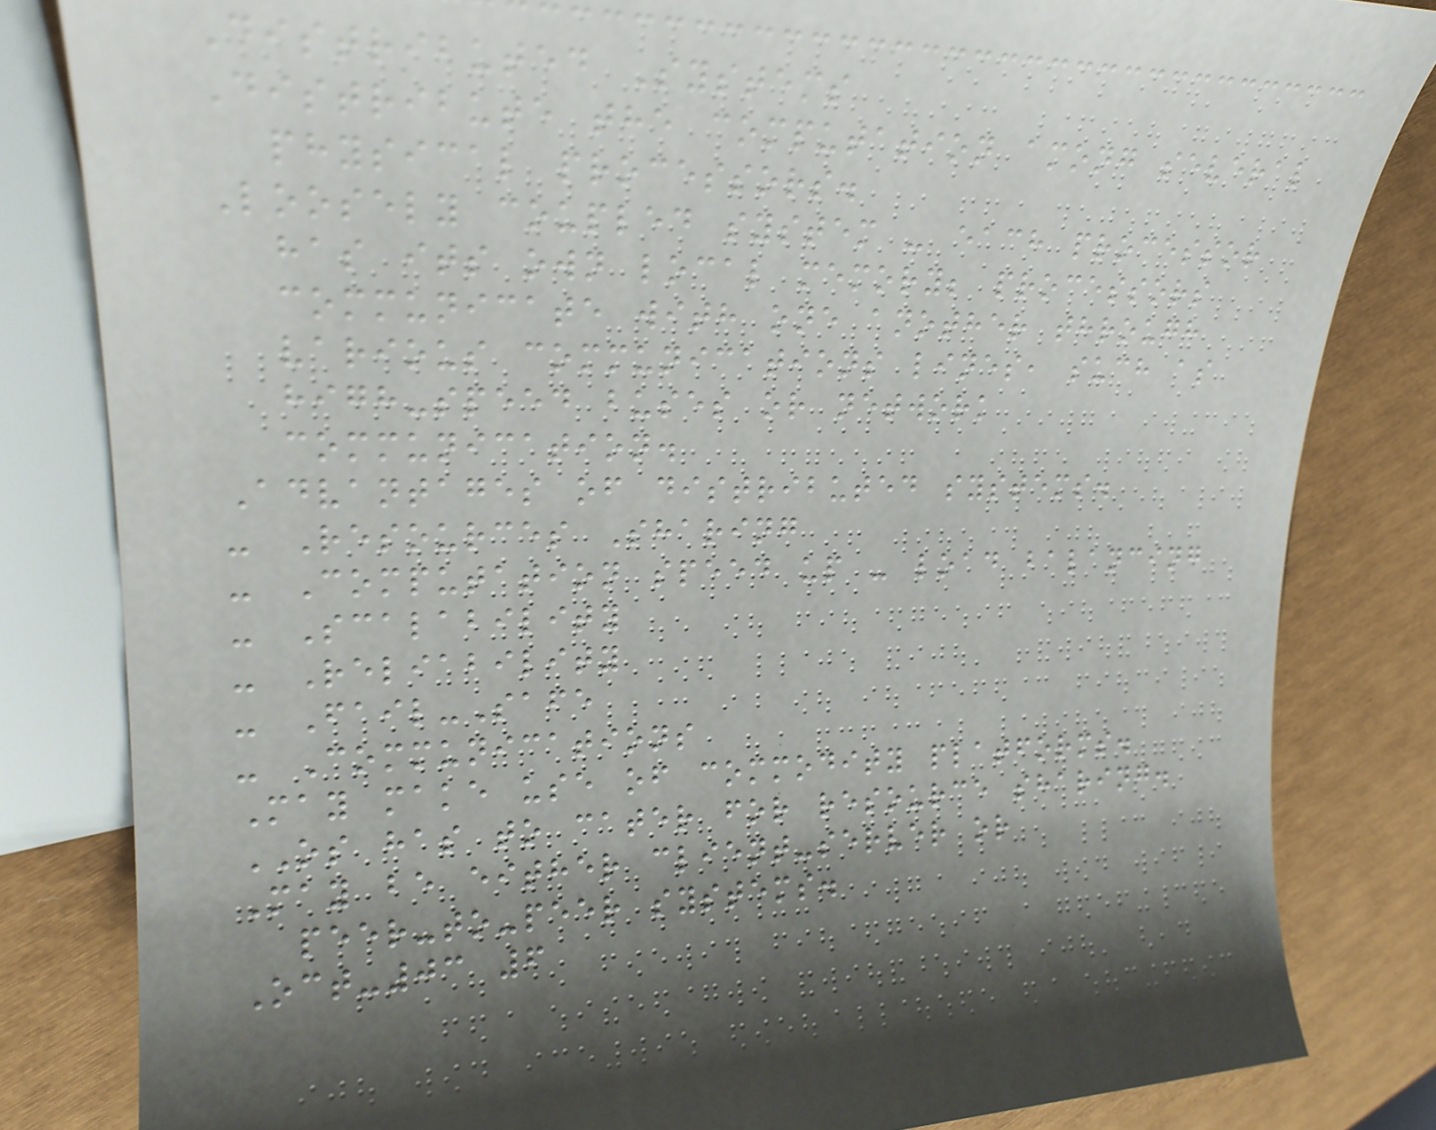Distributed Systems
Distribute the computation among several
physical processors.
Loosely coupled system - each processor
has its own local memory; processors
communicate with one another through
various communications lines, such as
high-speed buses or network
communication.
Advantages of distributed systems.
- Resources Sharing
- Computation speed up - load balancing
- Scalability
- Reliability
- Fail-Safe
- Communications
May make use of commodity platforms.
OS has to cater for resource sharing.
May be either client-server or
peer-to-peer systems.
Oct-03 6
